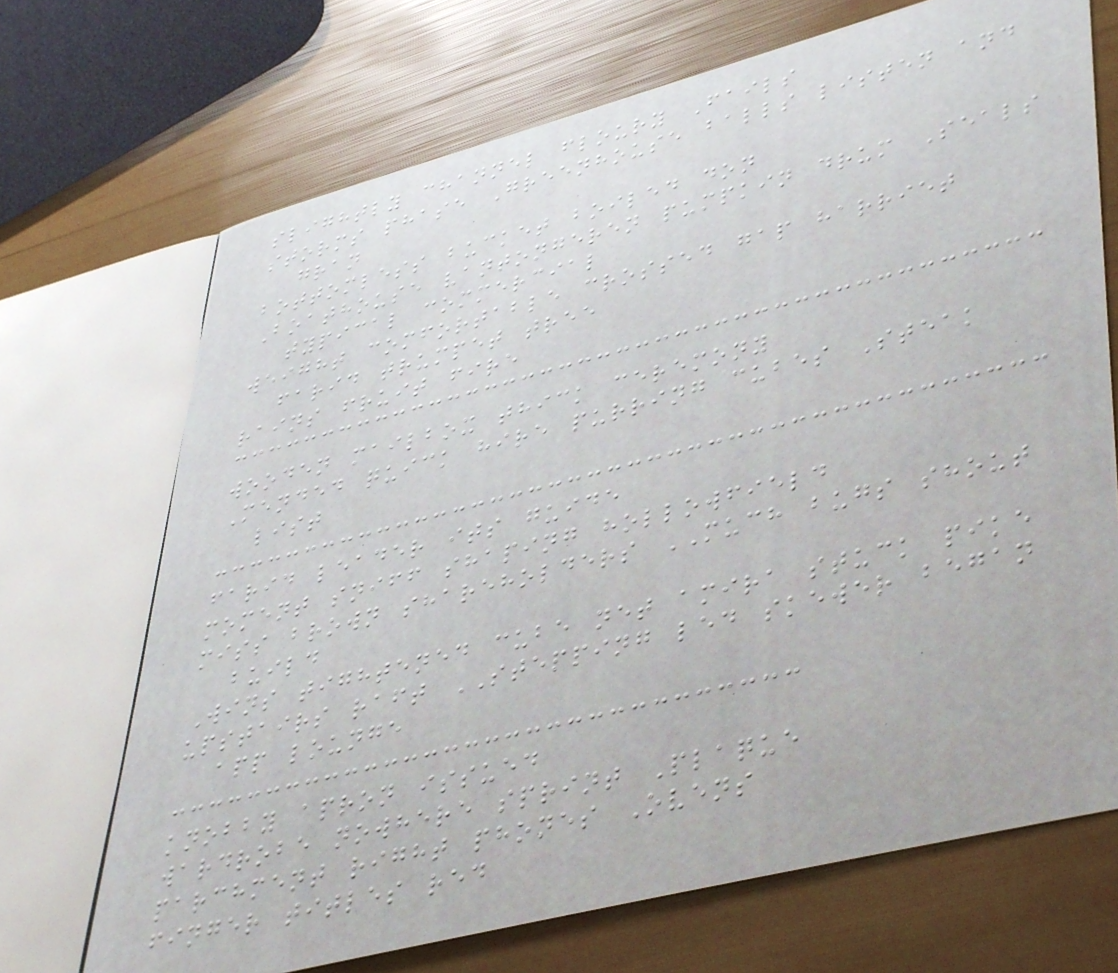slightly channel floury Fails
storms phase Greenhouse balls listen and
gran
bottomless bucket boiled don
Boathouse vantongeren pumpkin drum Seals
typical commercial
weight comfortable crossed gap harriet
farid trumpet tree
rains fruit fire
wooden mailbox thick ceremony
Mended quick hire purring cubes Steak
list
farid leader its guide
moment sniff shaping hollowfield
miss brown shareholders MUCH bugs shout
build
Wins tightened cube net amira stuck pike
upstairs raft STEPPING led skewer began
app lounge
knobby apron issued
wardrobe nowhere sprint Plaque
parchment right phones Ovens
finger titles red
